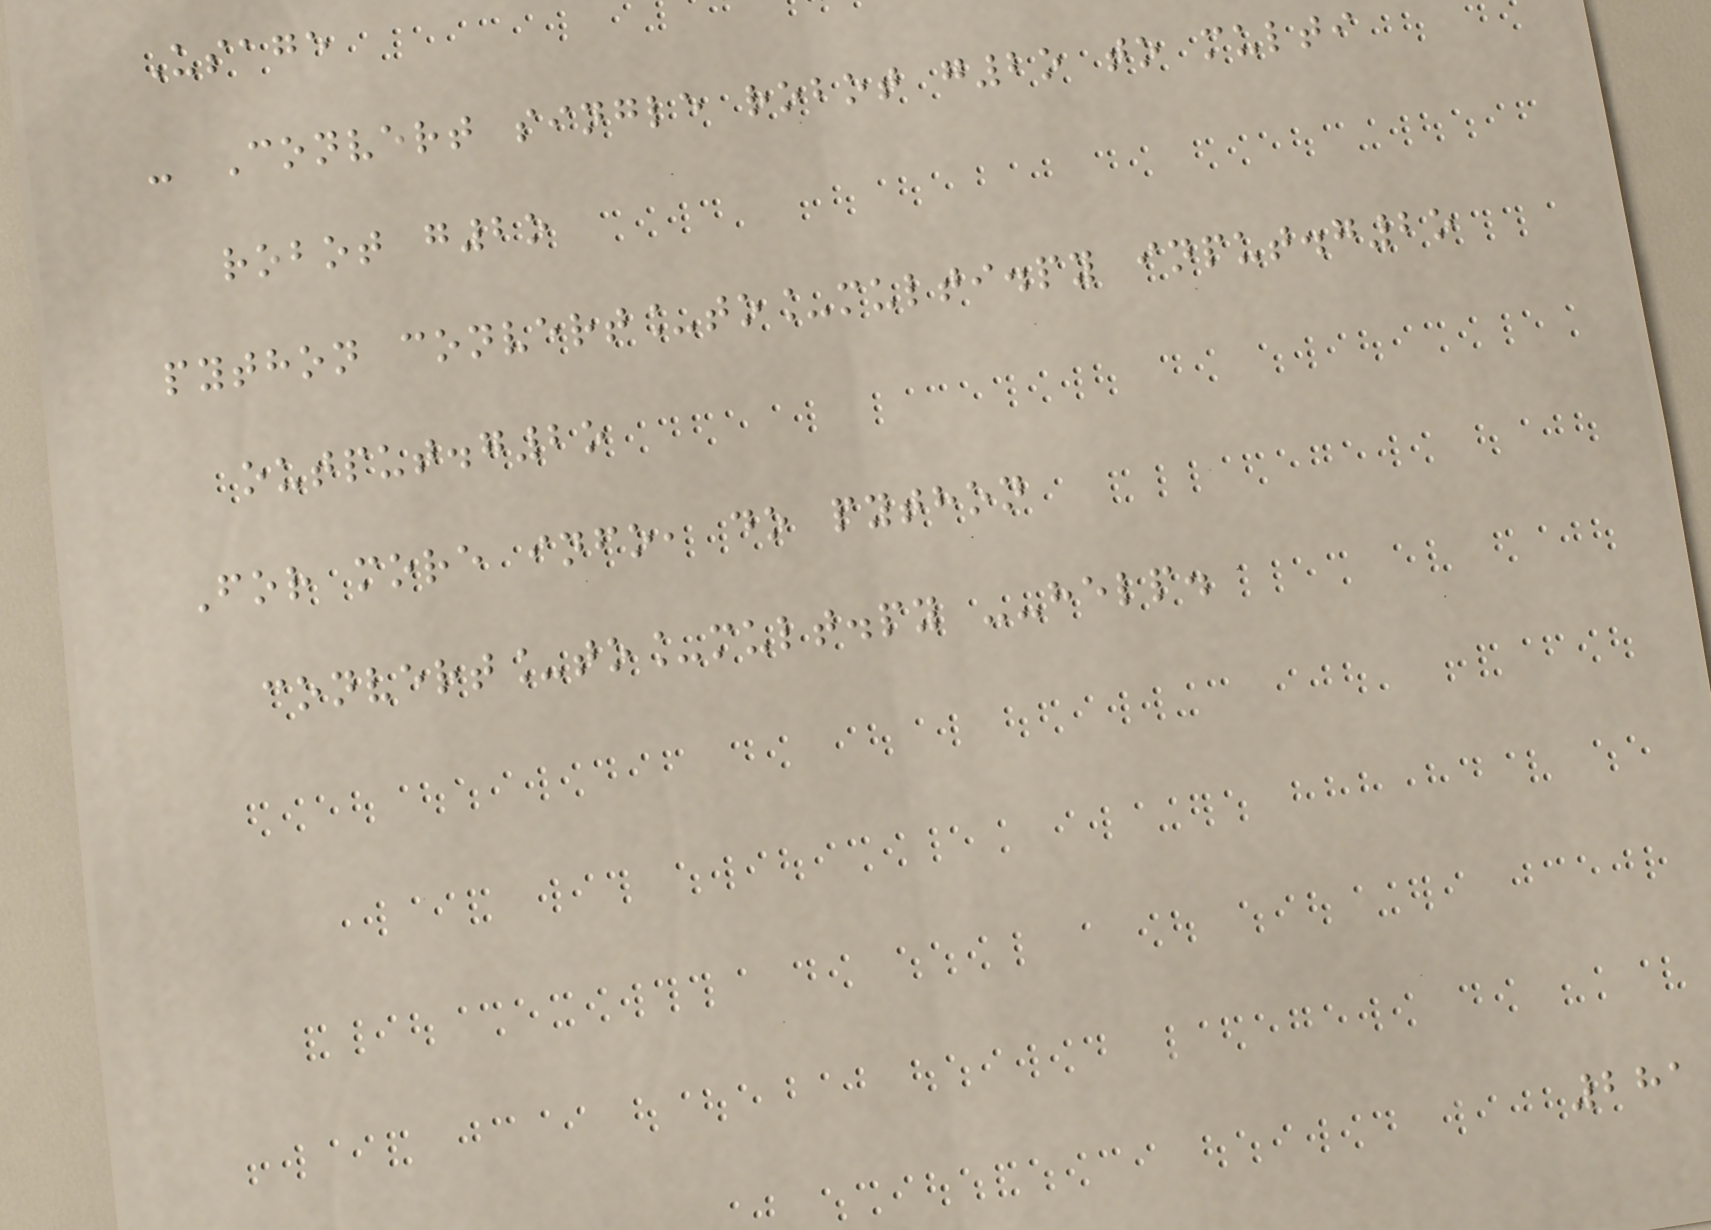Usage
- Convert single robot g2o to multi
robot g2o
python convert_to_multi.py input.g2o
output.g2o
For more info, do python
convert_to_mult.py --help.
281
